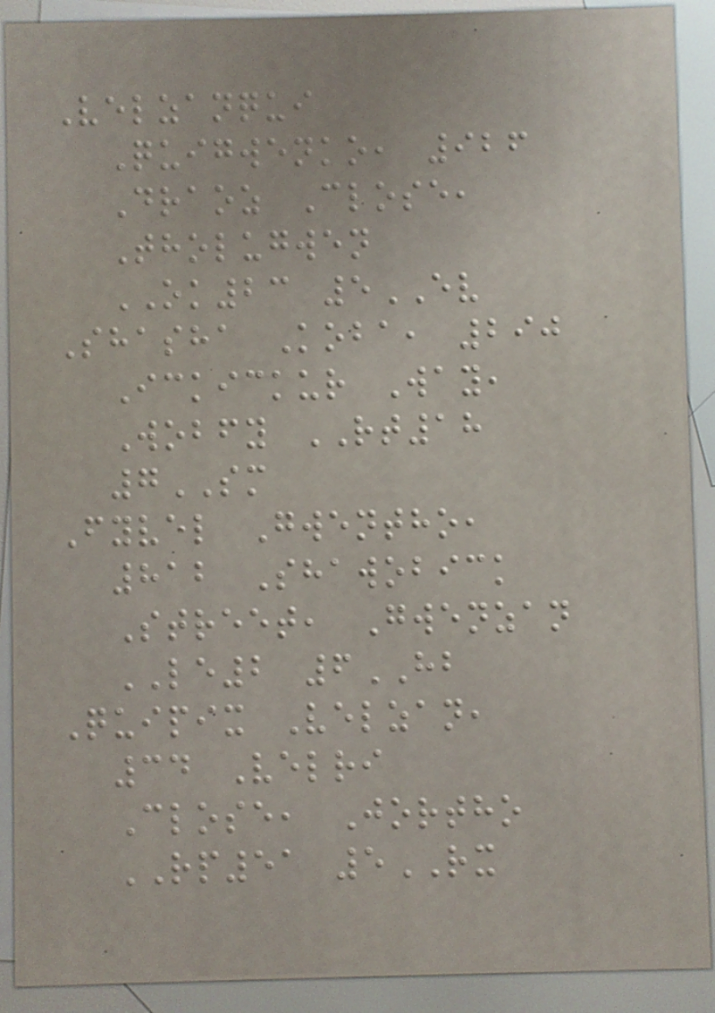Velzanqui
Quigwenko, 926
Draoz Close,
Tholugwen
OK23 5EV
Shasha Koba, 290
Ickickur Way,
Wobfy RT18
7SM
Fyvel Gwentho,
812 Shawobick
Street, Gwenzan
LE2 6HB
Quipix Velzan,
34 Velri
Close, Jortho
RP51 5RX
